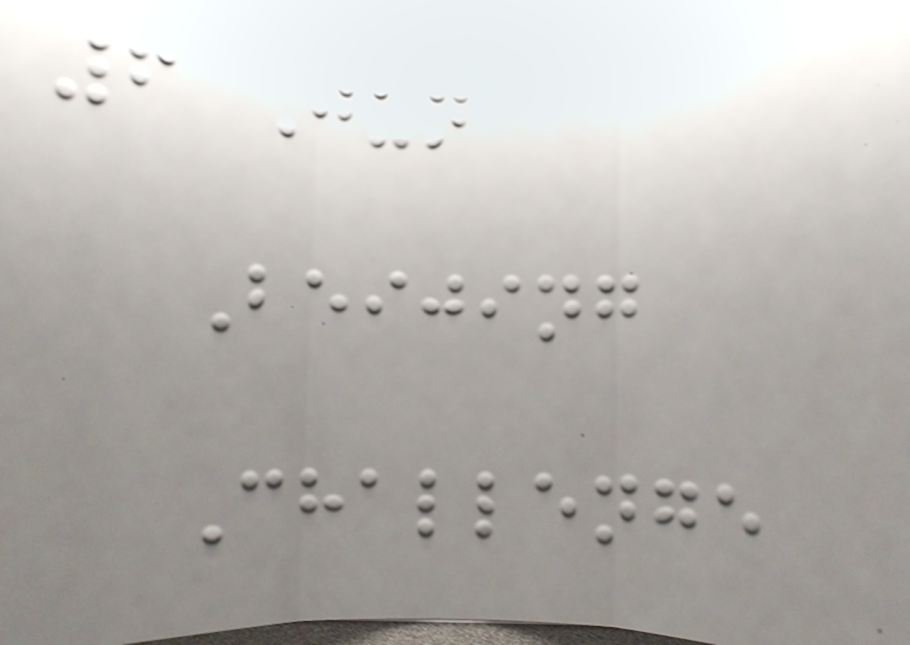6 Jun
Beijing
Challenge
